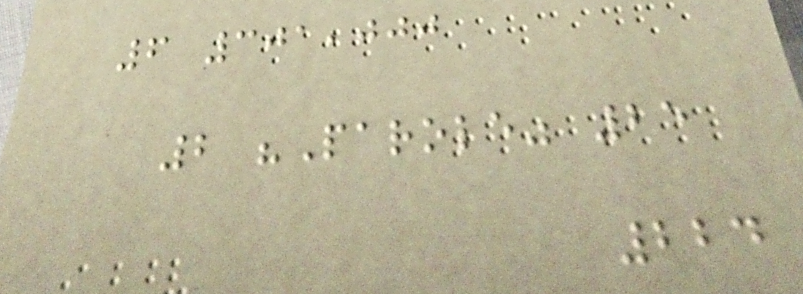6 301,000
2 "Parole" 25
224
